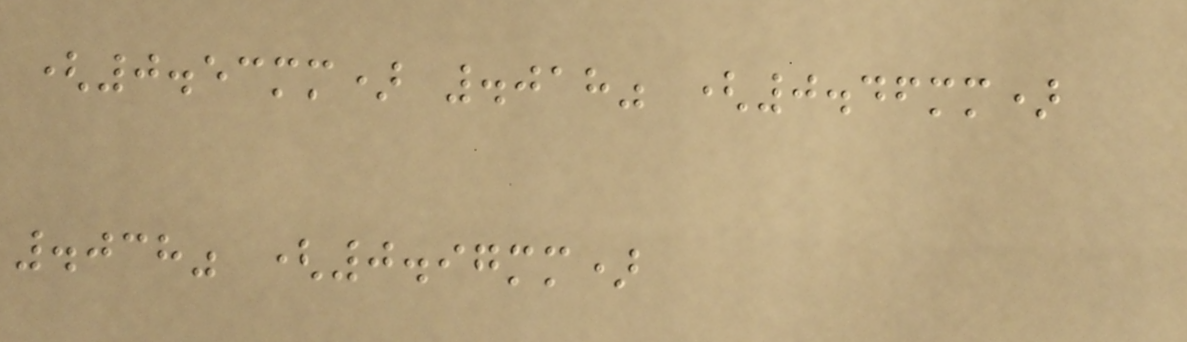(0.53mm) .018" (0.46mm)
.038" (0.97mm)
